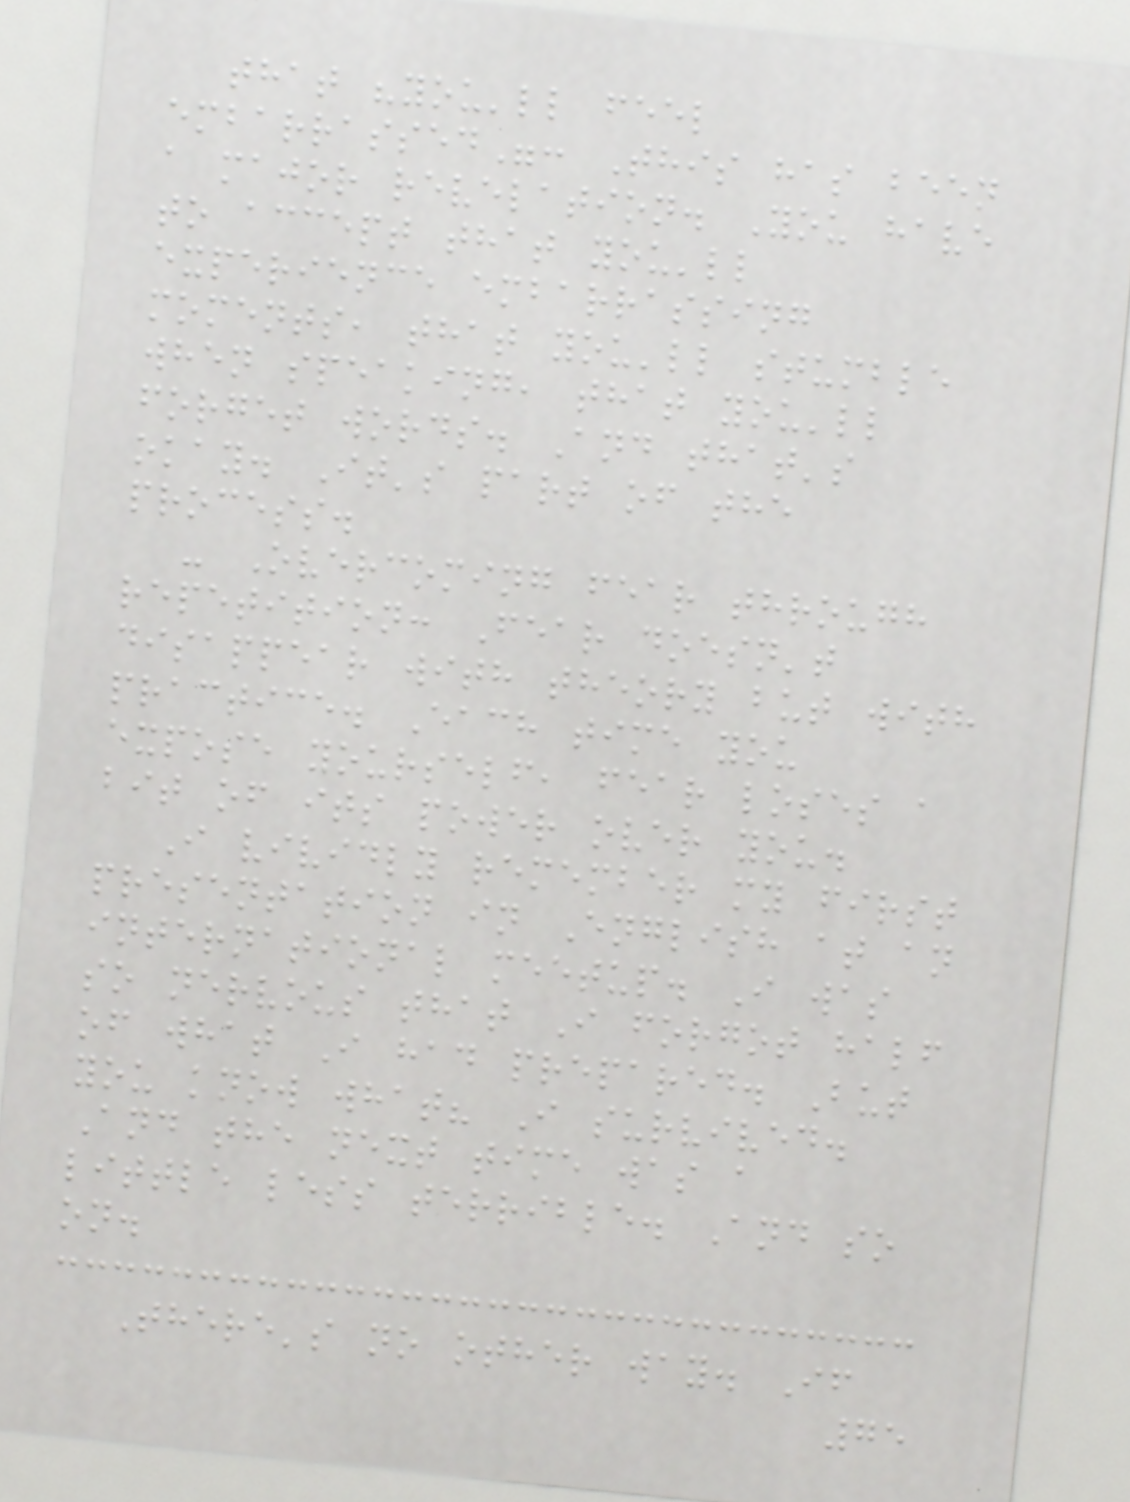that "you'll feel
embarrassed": This has been
a major revelation. You have
to accept that you'll
experience embarrassing
moments, that you'll stumble
when speaking, that you'll
forget words. And that's
okay. It's part of the
process.
- Overcoming fear through
repetition: Fear doesn't
disappear with theory but with
practice. Each time you
expose yourself, fear loses a
bit of its power over you.
I vividly remember my first
presentation in English at an
international meetup. I was
so nervous that I forgot half
of what I had prepared. But
you know what? I survived.
And the next time was a
little less terrible. And so
on.
There's no other way. If
75
